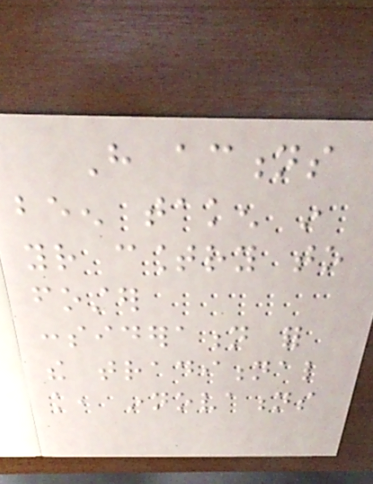Have actions
been taken in
your country to
foster
consideration for
the traditional
knowledge, innovations
